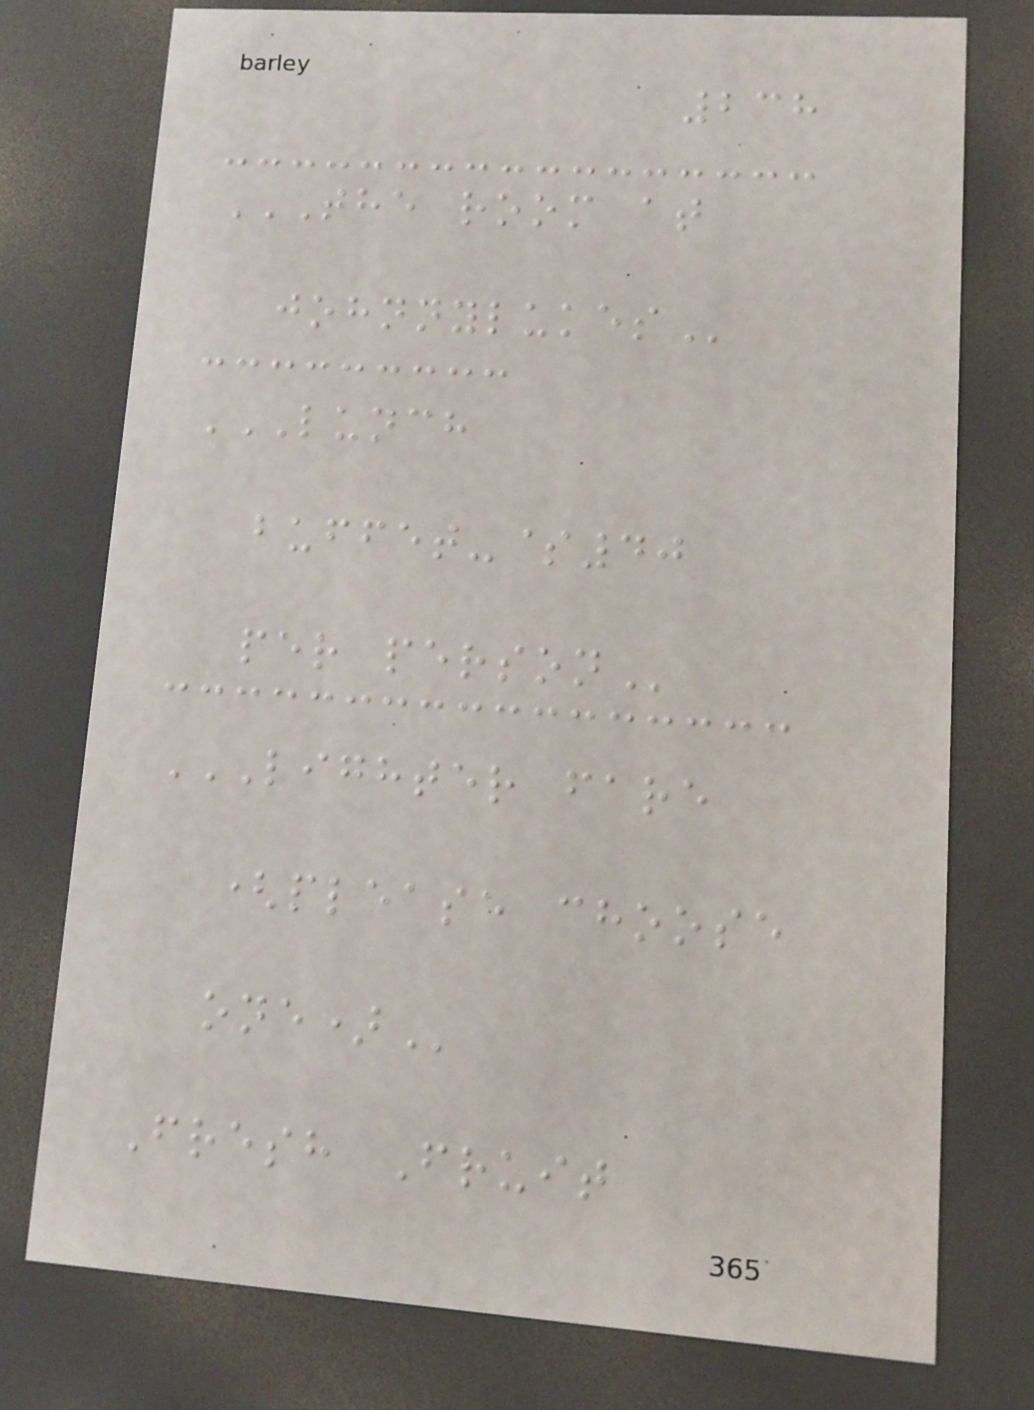238
THE ROOM AT
JOHNNYLUKES
LUNCH
BUFFET-$40
PER PERSON
LIGHTER FARE
(PLEASE CHOOSE
ONE)
Fresh Fruit
